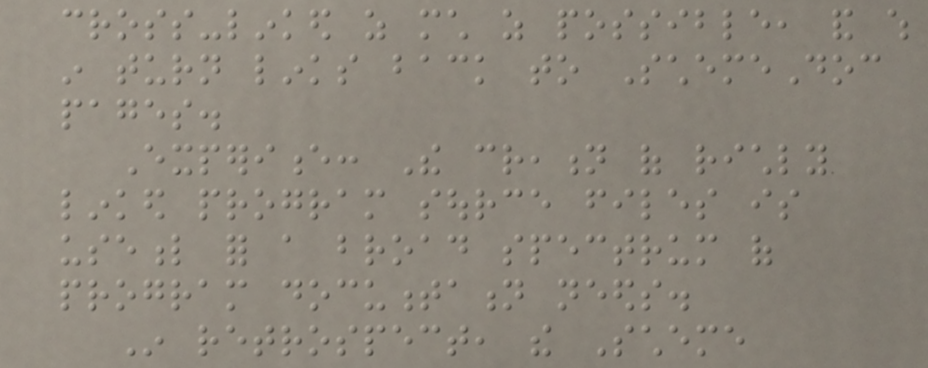cross-linked as much as possible, and which
in turn links back to SchemeDoc
pages.
Experience: The creation of richly
linked program source files is
useful for a broad spectrum of
program documentation needs.
In retrospect, the Scheme
